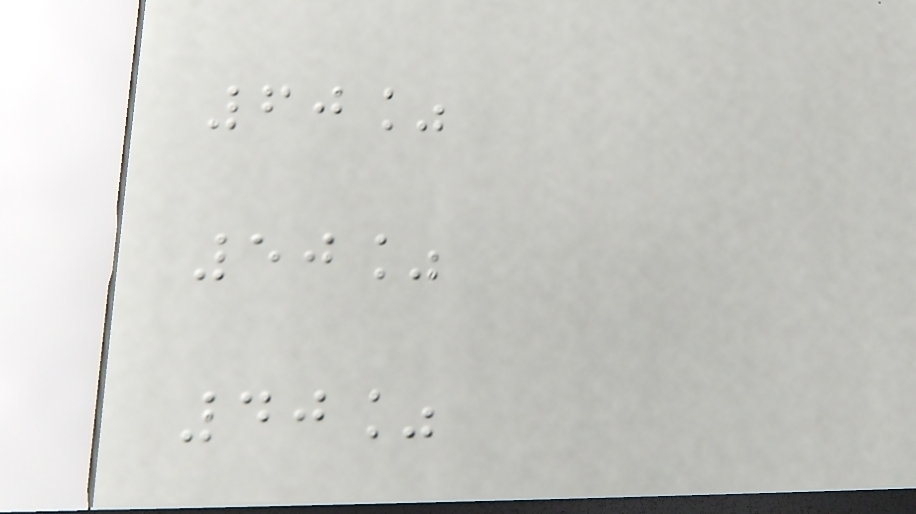60%
50%
40%
